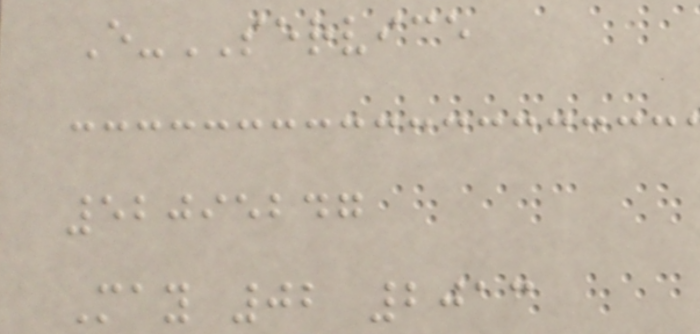E-SERVICE
52095247
May 02 2013
